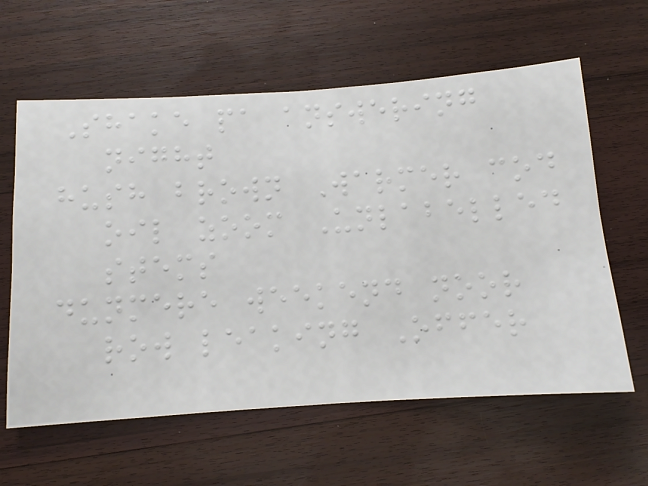Shake pa answering
night
hush brown Warmer cod
oil zoom Unlabelled
stems
dunmere weekend noor
row leaking Offer
